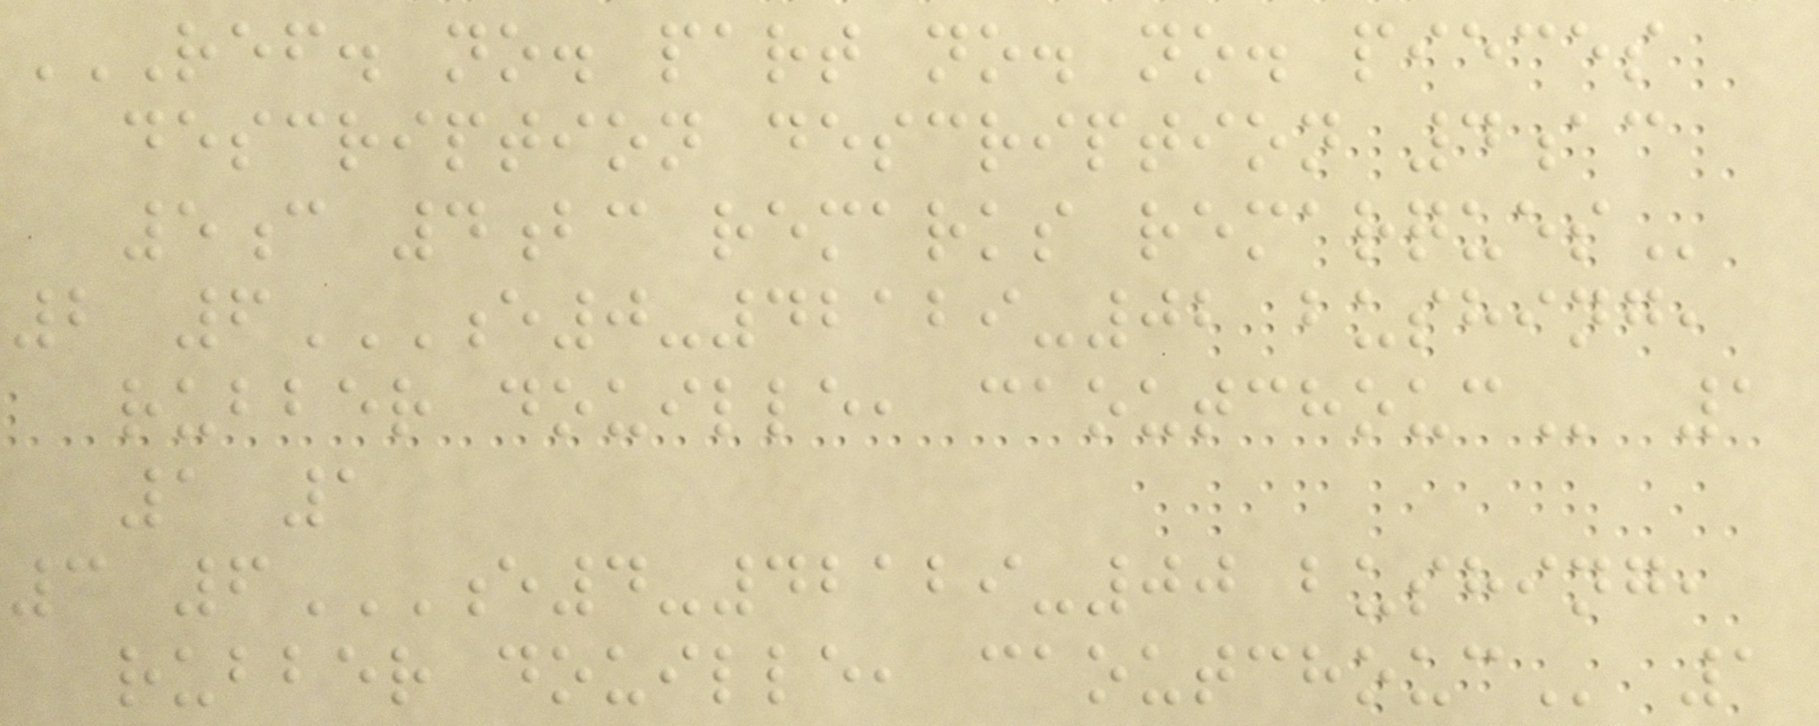REF. NO. PART NO. NO. PIECES
DESCRIPTION DESCRIPTION 4AC
5C 4BC REMARKS REMARQUES
2 6E0-42129-02 BUSHING,
RUBBER DOUILLE, CAOUTCHOUC 1
1 1
3 6E4-42129-00 BUSHING,
RUBBER DOUILLE, CAOUTCHOUC 1
